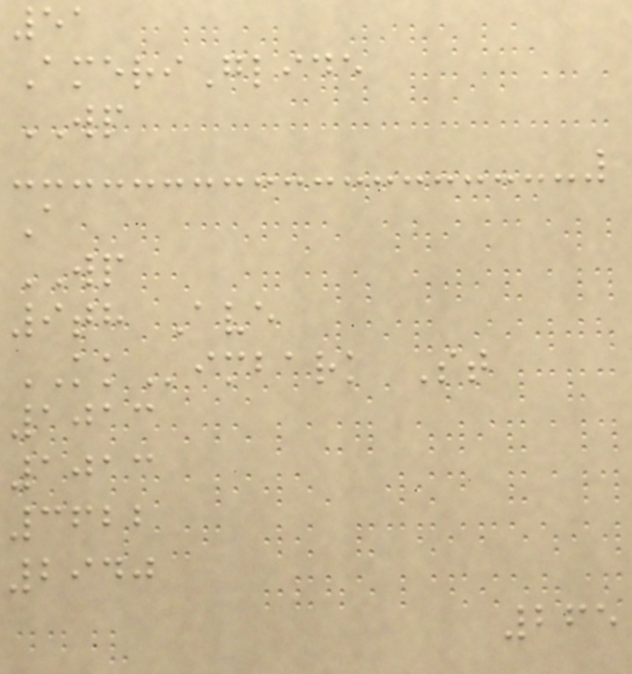51
AmeriGlide
WP
A
WP
9th Ave
KKimbark St
1013
1013
3622
2940
265
